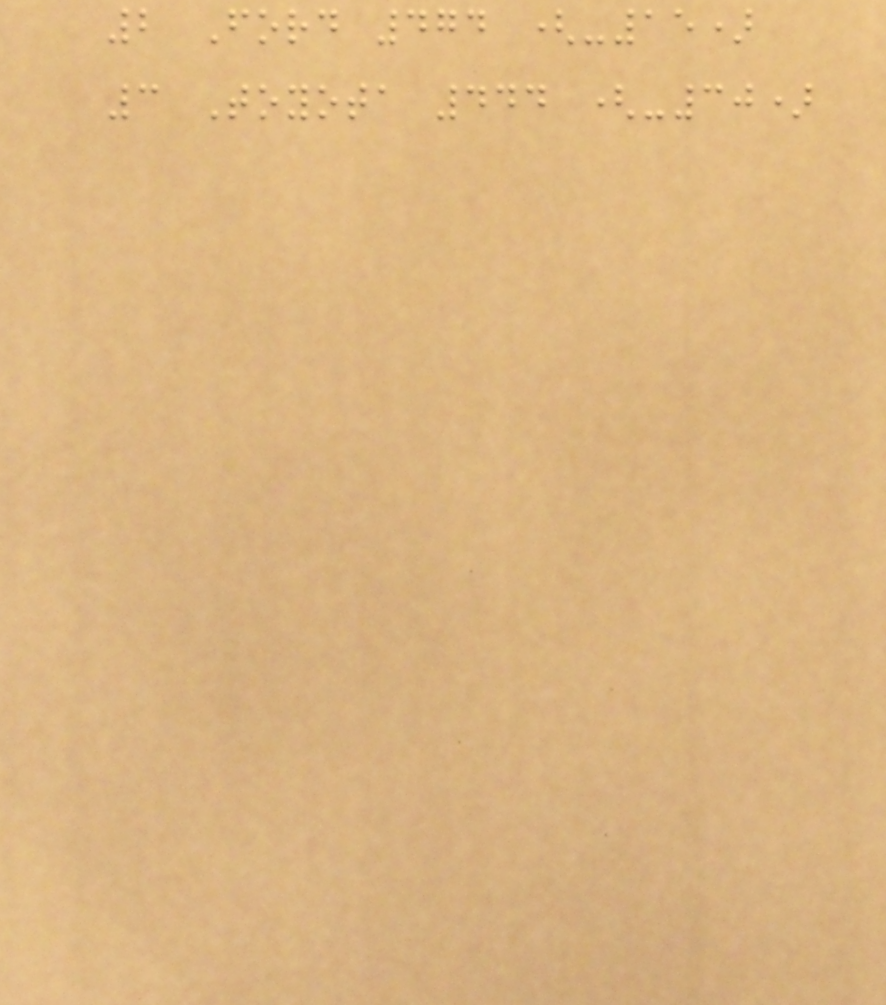2 Ford 474 (-15)
3 Toyota 444 (-30)
